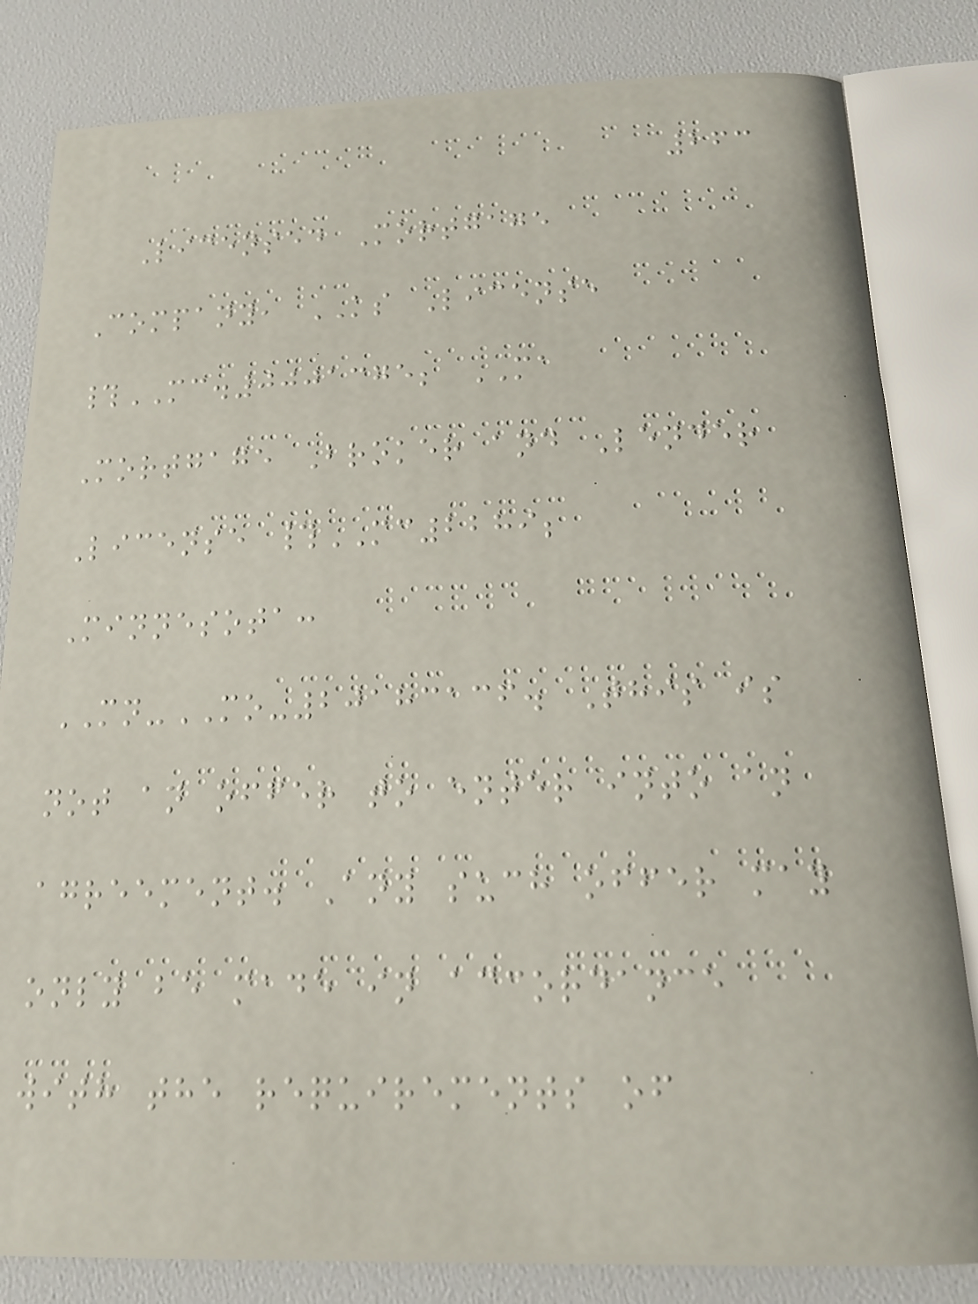263
Licensed Mortgage
Company, KS License
#MC.0001375; MA
Mortgage Broker and Lender
License #MC2289;
Minnesota:
MN-MO-20183136. This is
not an offer to enter into an
agreement. Any such offer may
only be made in accordance
with the requirements of
